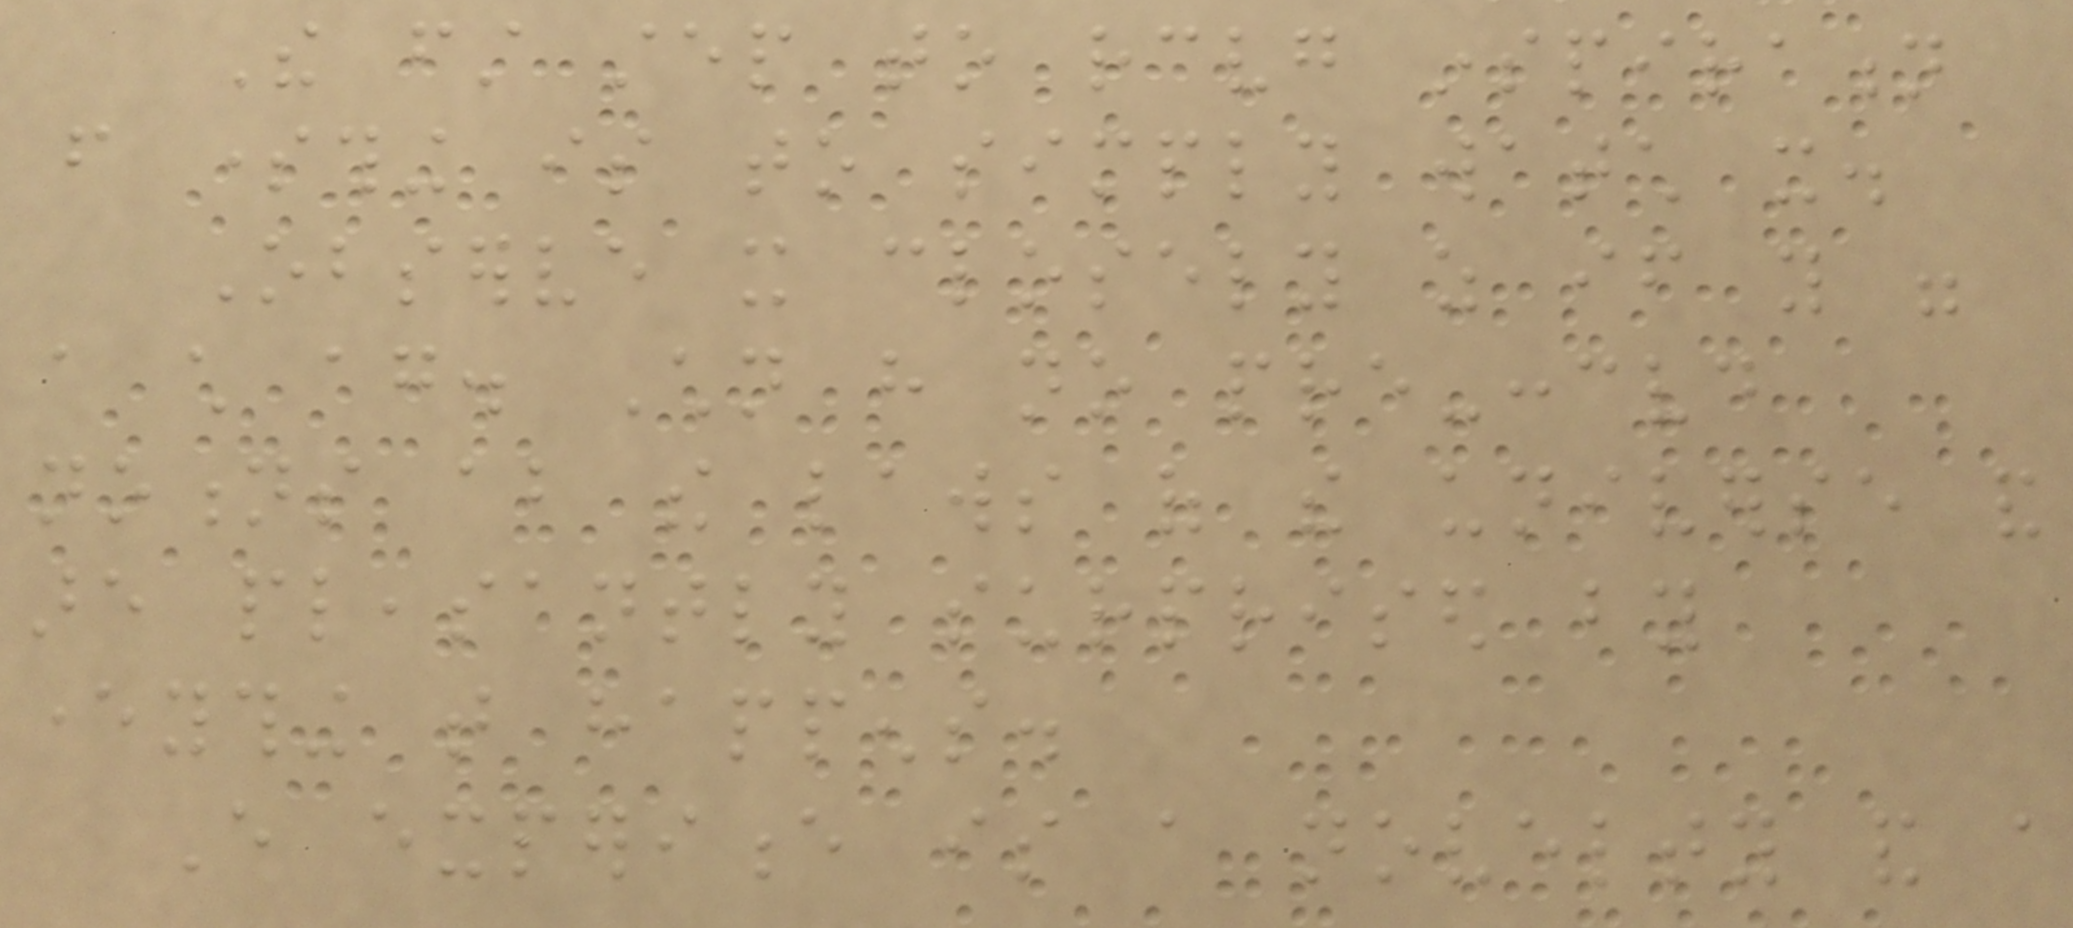The first step to receiving inspiration
from something is to simply watch it.
Observe it closely as if you were
a child again. Children have no pre-conceived
notions about the laws of the universe and
are pleasantly surprised by
everything that happens.
Every experience is a novelty and a
